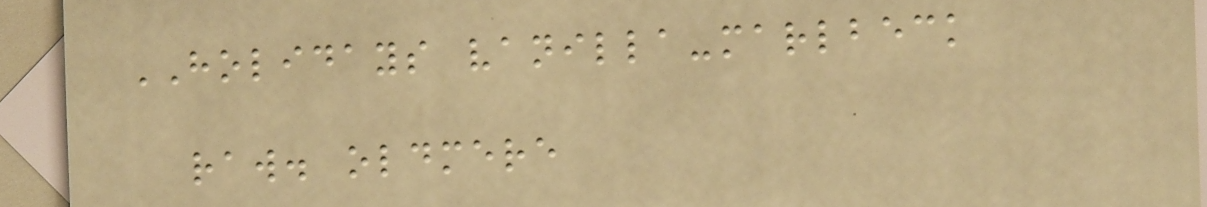HOLIDAYS vanilla-marlbeck
raw. oldmere
